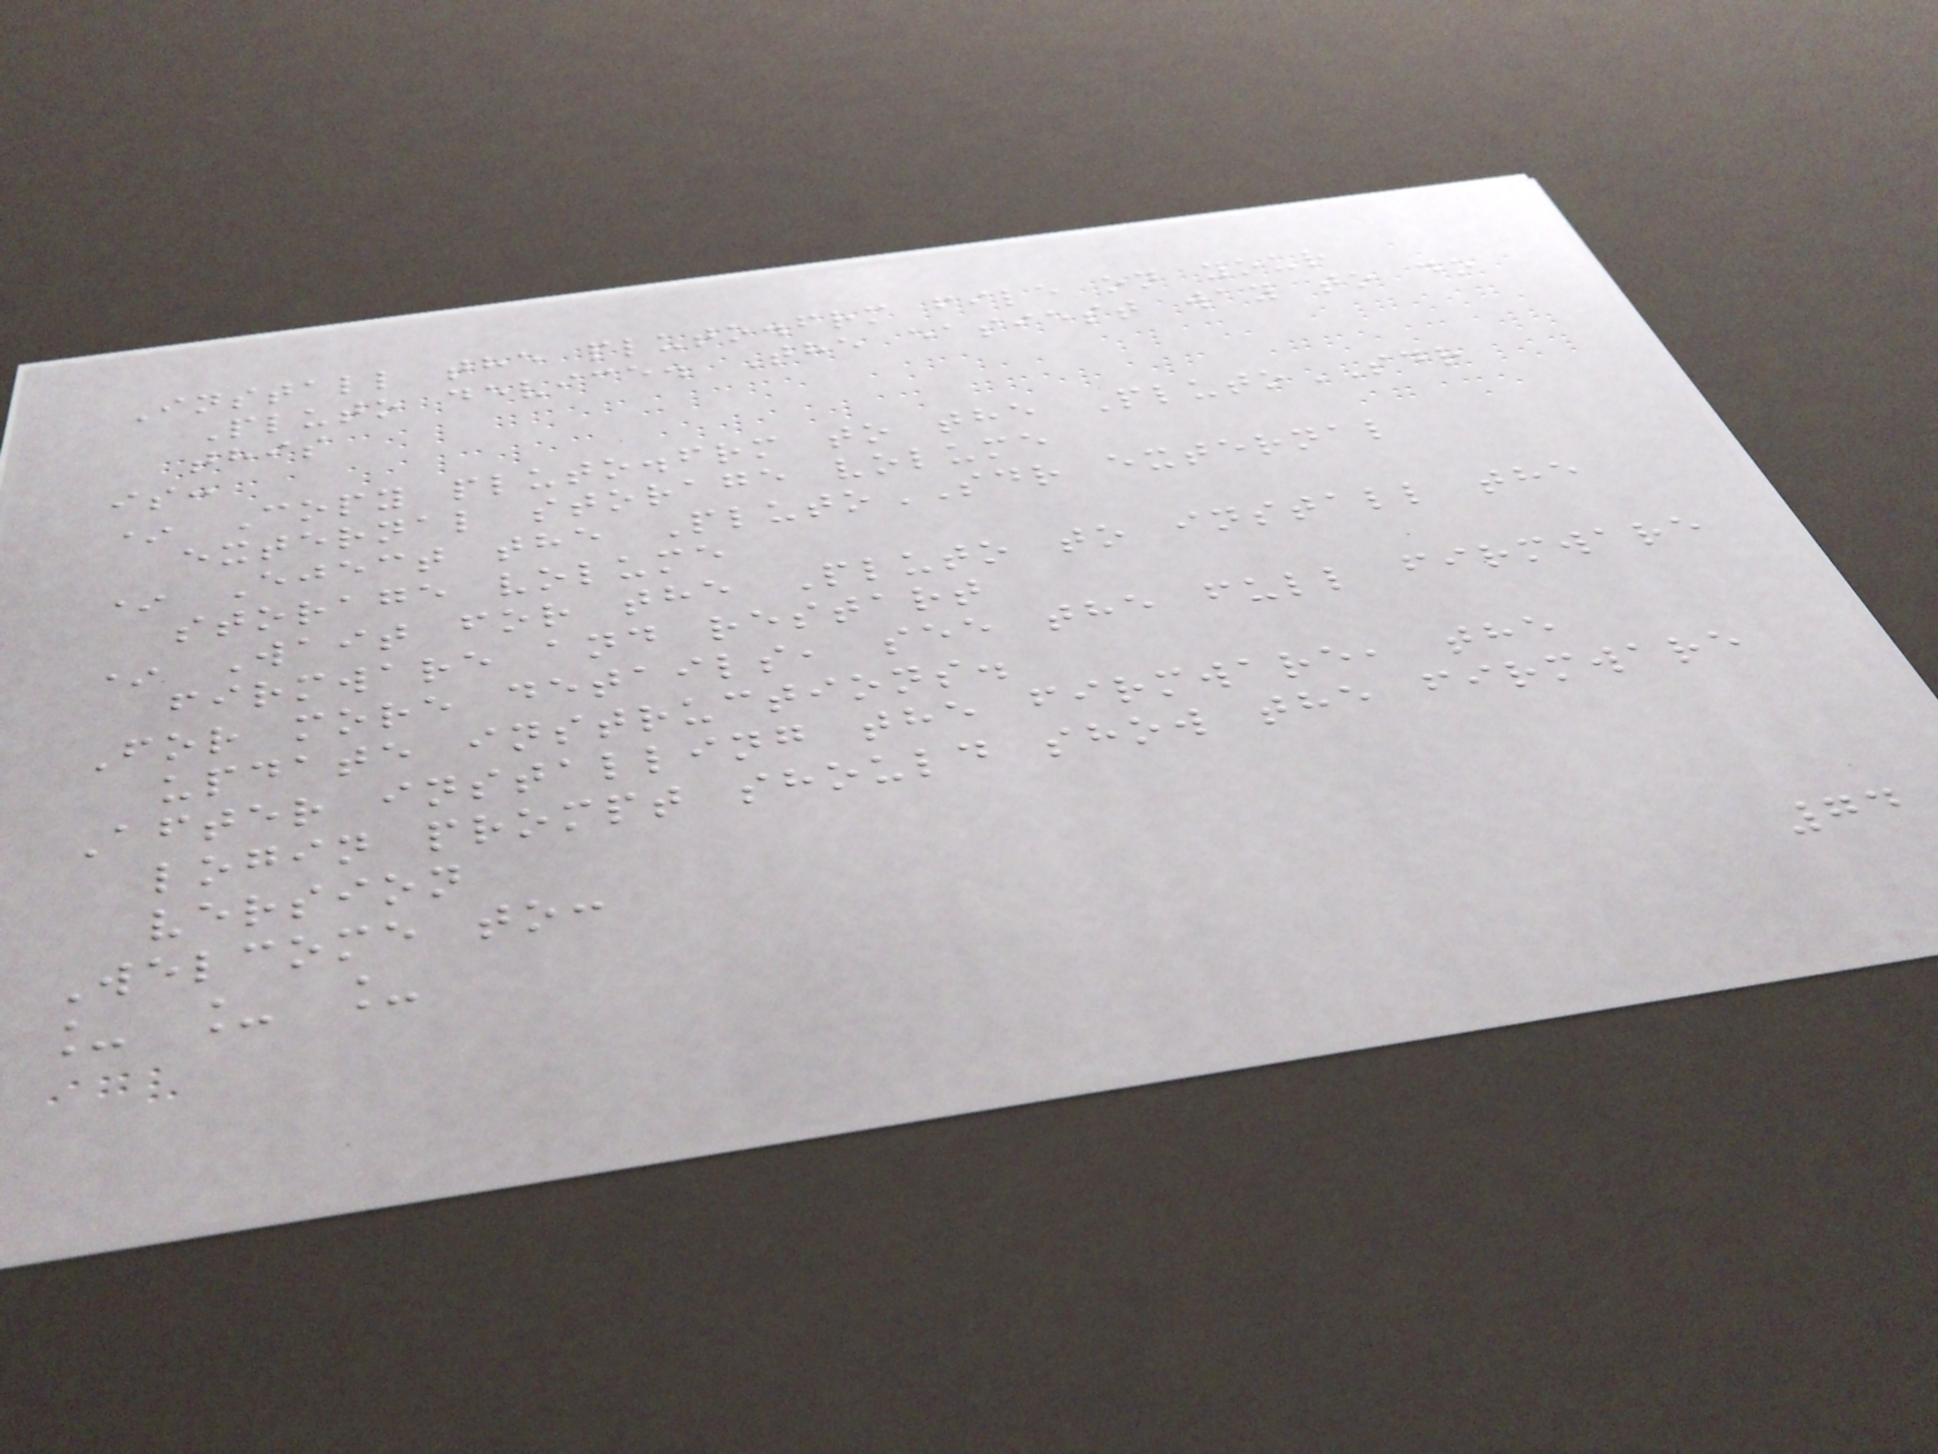Install the pluto.frm file on your
Pluto device. The easiest way to do
this
is:
* Copy pluto.frm to the PlutoSDR
external storage volume
* Eject the PlutoSDR external
storage volume
* Wait for the Pluto to install the
firmware and restart
For more details, see the full firmware
update instructions.
After installing the firmware, the
login prompt should show the firmware
version
Welcome to:
_ _ _
74
